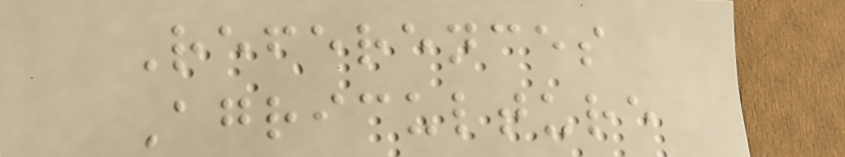References
Agriculture
